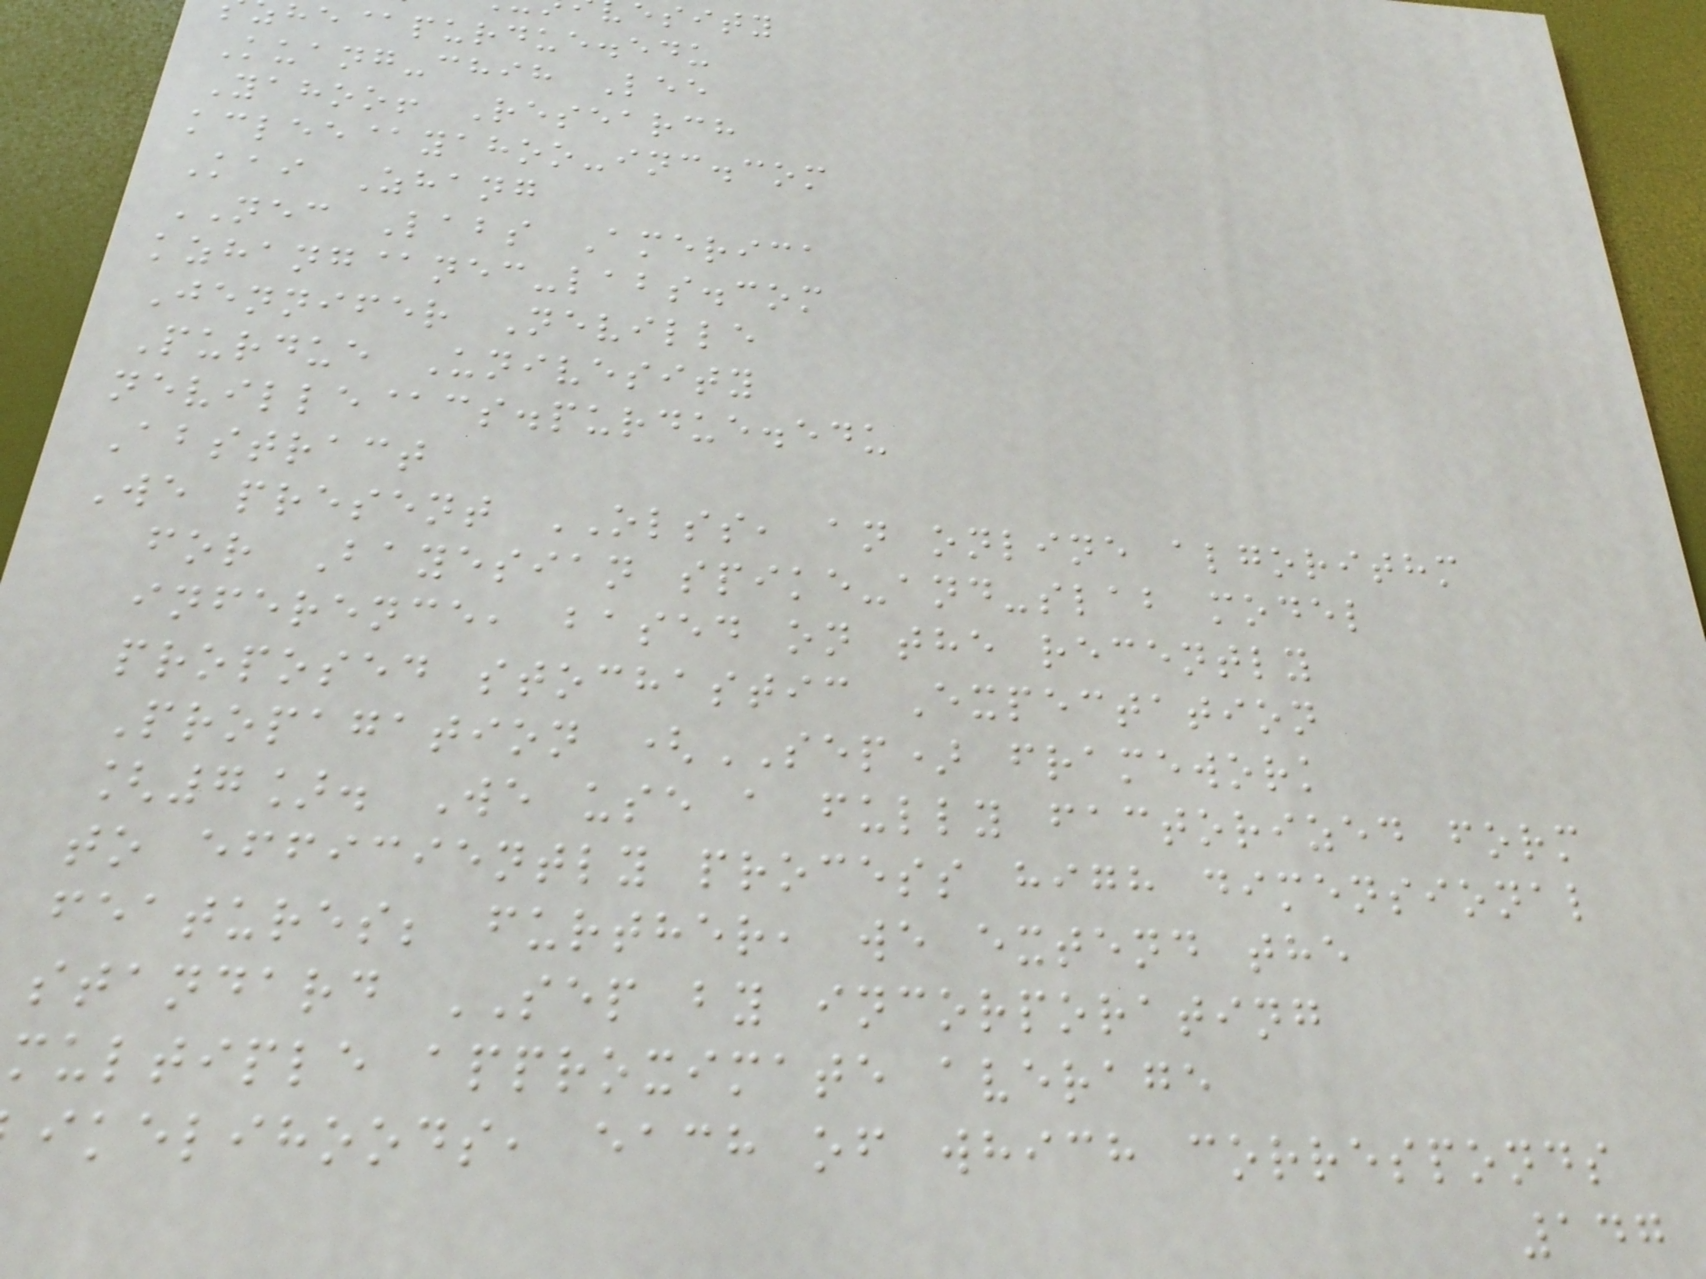esity
he@purdue.edu
Kuang-chih Lee
Yahoo! Research
kclee@yahoo-inc.com
Kai Zhang
NEC Labs America
kzhang@nec-labs.com
Jennifer Neville
Purdue Univesity
neville@cs.purdue.edu
Abstract
We present OLSS, an online algorithm
for Bayesian spike-and-slab model
inference, based on the recently
proposed stochastic Expectation
Propagation (SEP) framework
[7]. We use a fully factorized form
to efficiently process high dimensional
features; further, we extend the
standard SEP by incorporating
multiple approximate average
ikelihoods, each of which corresponds
147
